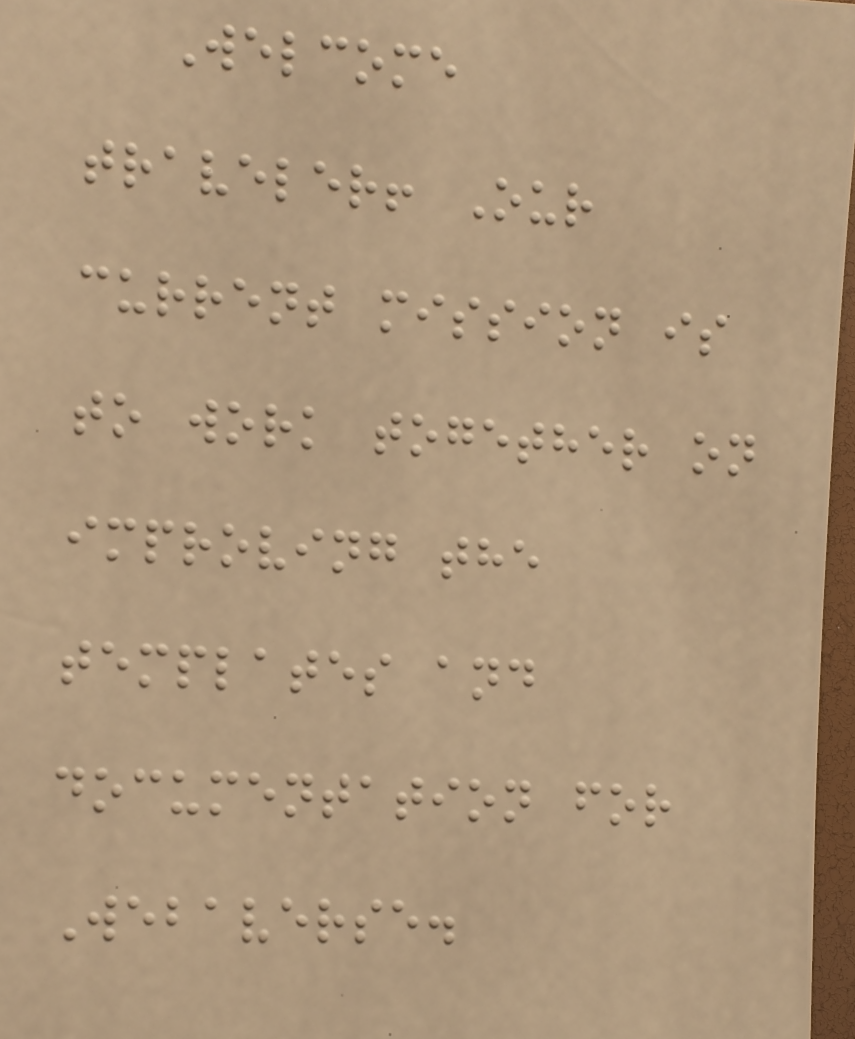Welcome
traveler! Our
current mission is
to work together on
improving the
templates and
documentation for
Webaverse.
